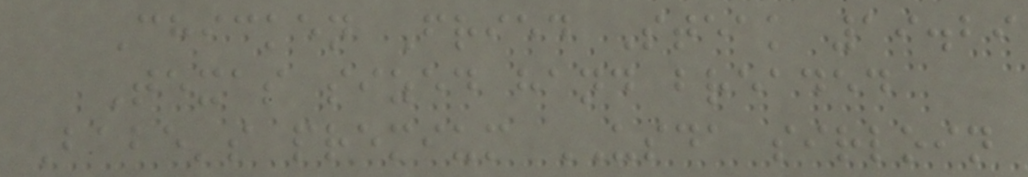Chicken Fried Steak 19.29
Texas sized hand breaded
Babe's premium USDA sirloin
